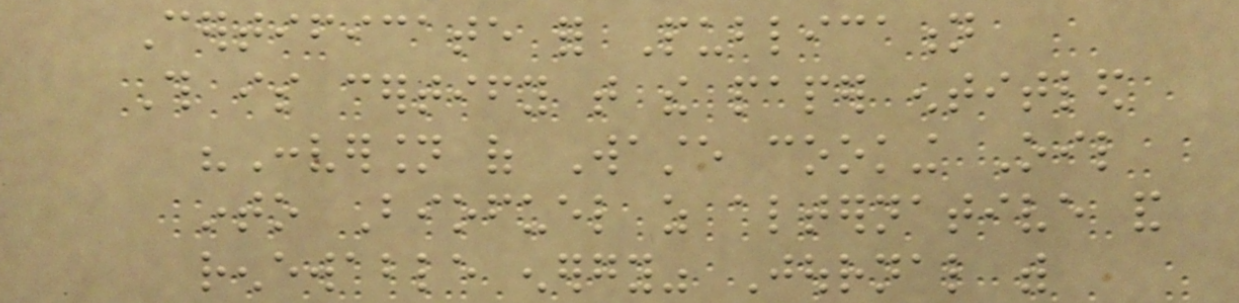Certificate for Publication
This is certify that the paper entitled
"Conversion of Waste cooking Oil
into Biofuel as alternative and
renewable energy" Journal with
